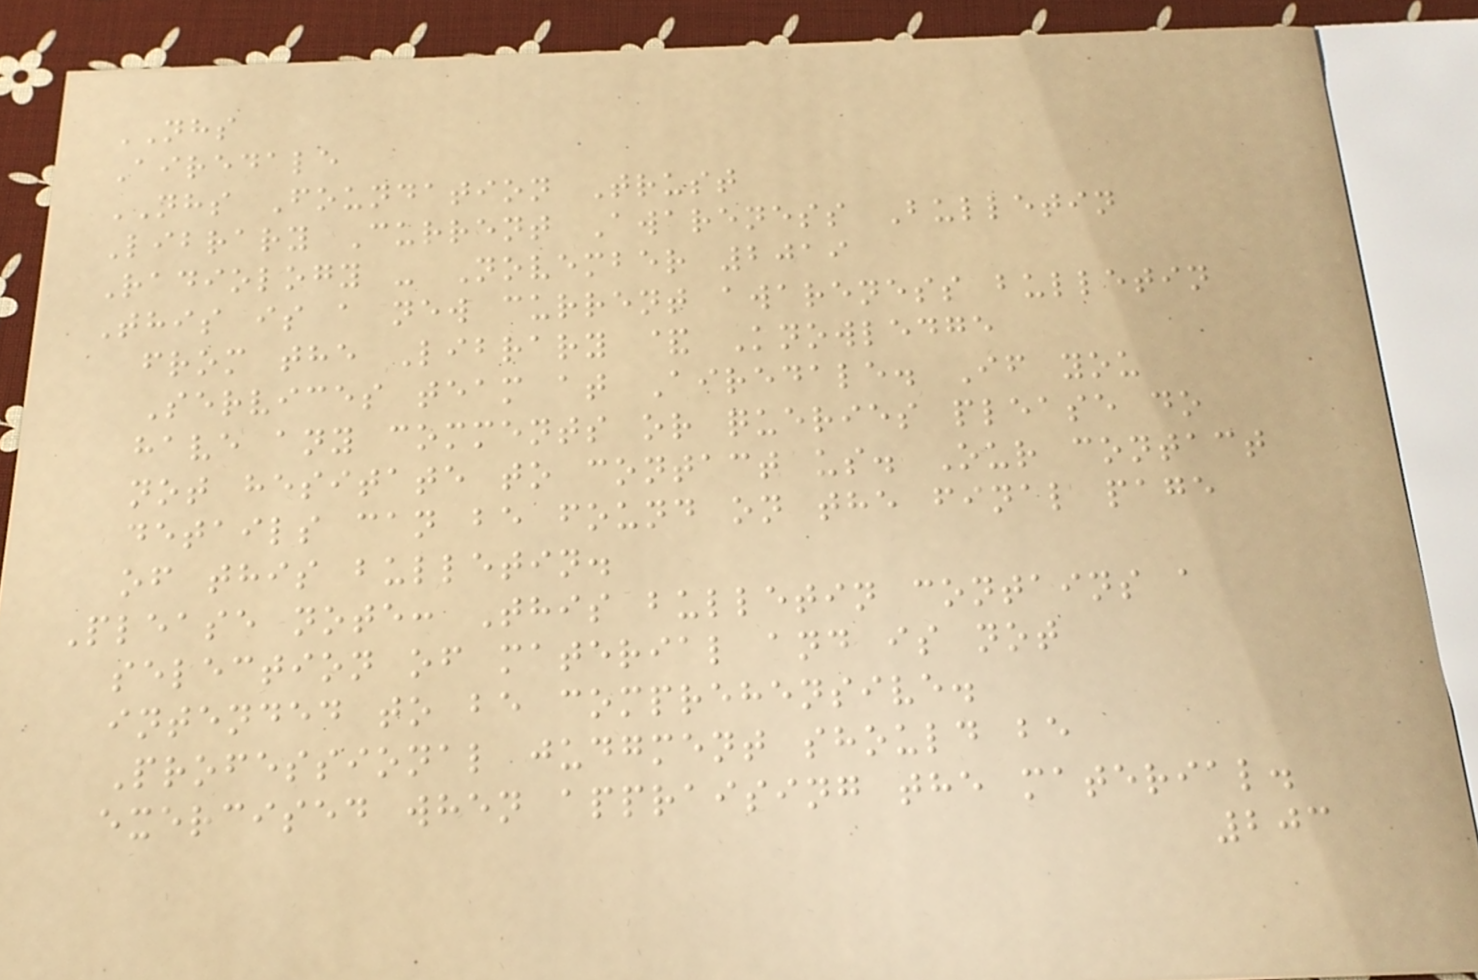NHS
Airedale
NHS Foundation Trust
Library Current Awareness Bulletin
Radiology - November 2019
This is a new current awareness bulletin
from the Library & Knowledge
Services team at Airedale. If you
have any comments or queries please do
not hesitate to contact us. Our contact
details can be found on the final page
of this bulletin.
Please note: This bulletin contains a
selection of material and is not
intended to be comprehensive.
Professional judgment should be
exercised when appraising the material.
203
